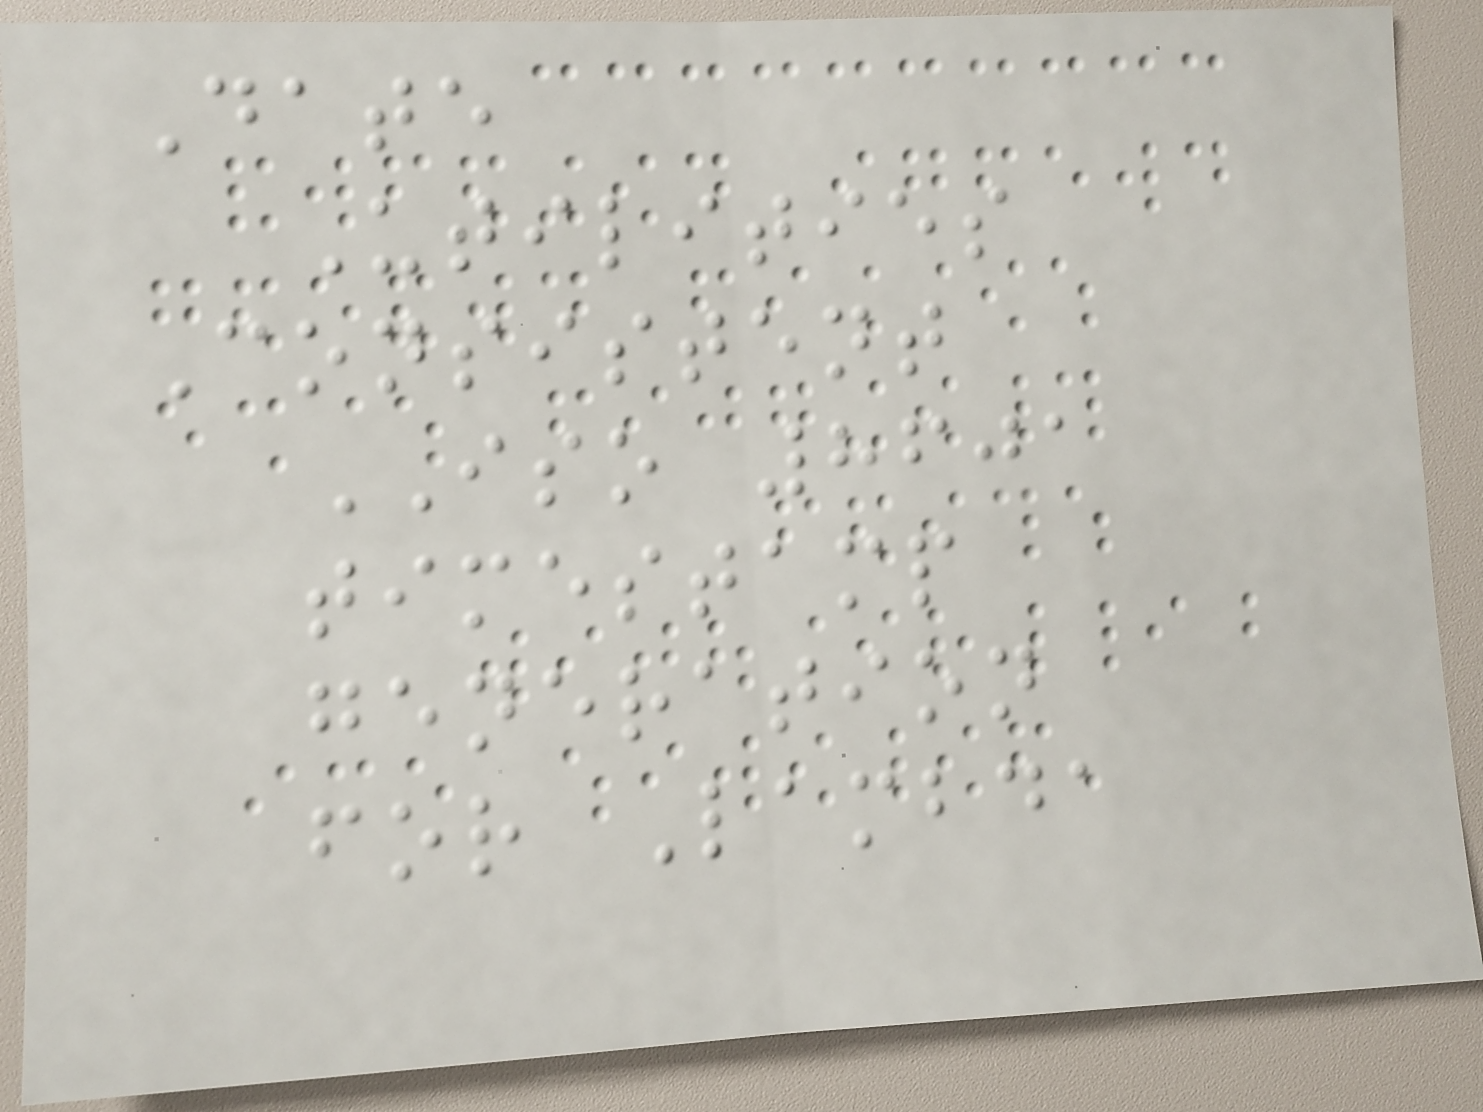Date
Utilities
Consistent
ISO 8601
timestamp
generation
for Lambda
